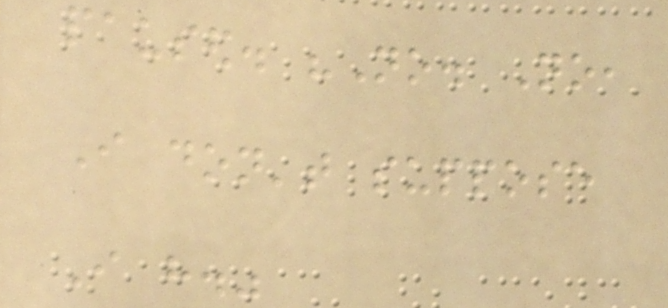paused. "No. No,
I don't suppose
I have."
